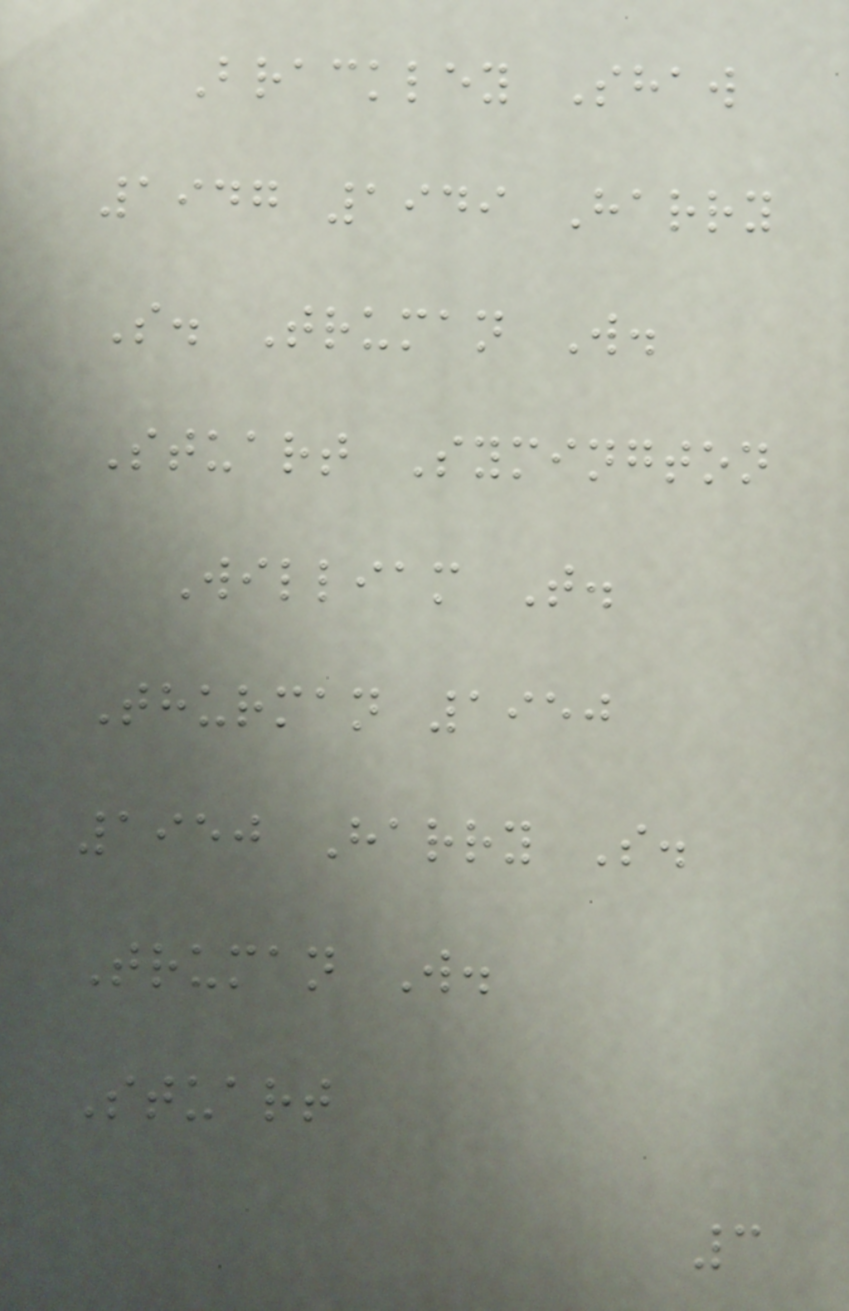Brackley Shaw
1947 1949 Harry
S. Truman W.
Stuart Symington
William T.
Thurman 1950
1950 Harry S.
Truman W.
Stuart
3
